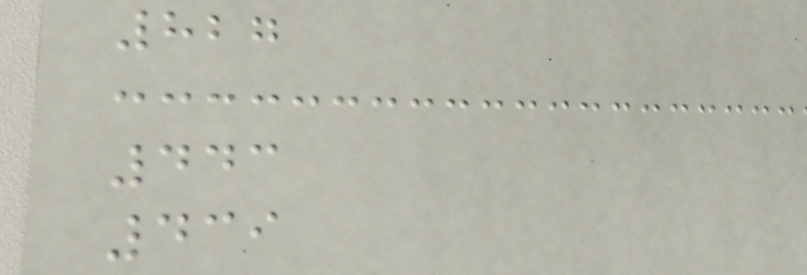827
443
439
